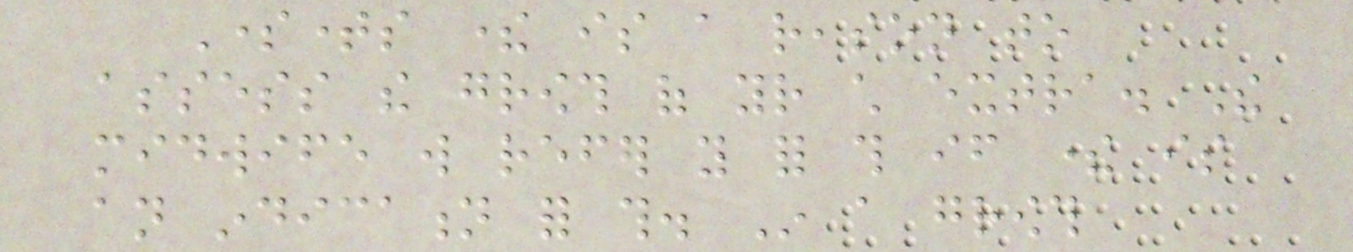Sometimes there is a reason to
assess the growth of your child extra. The
midwife will refer you for this if there is
an indication for this. In a growth
